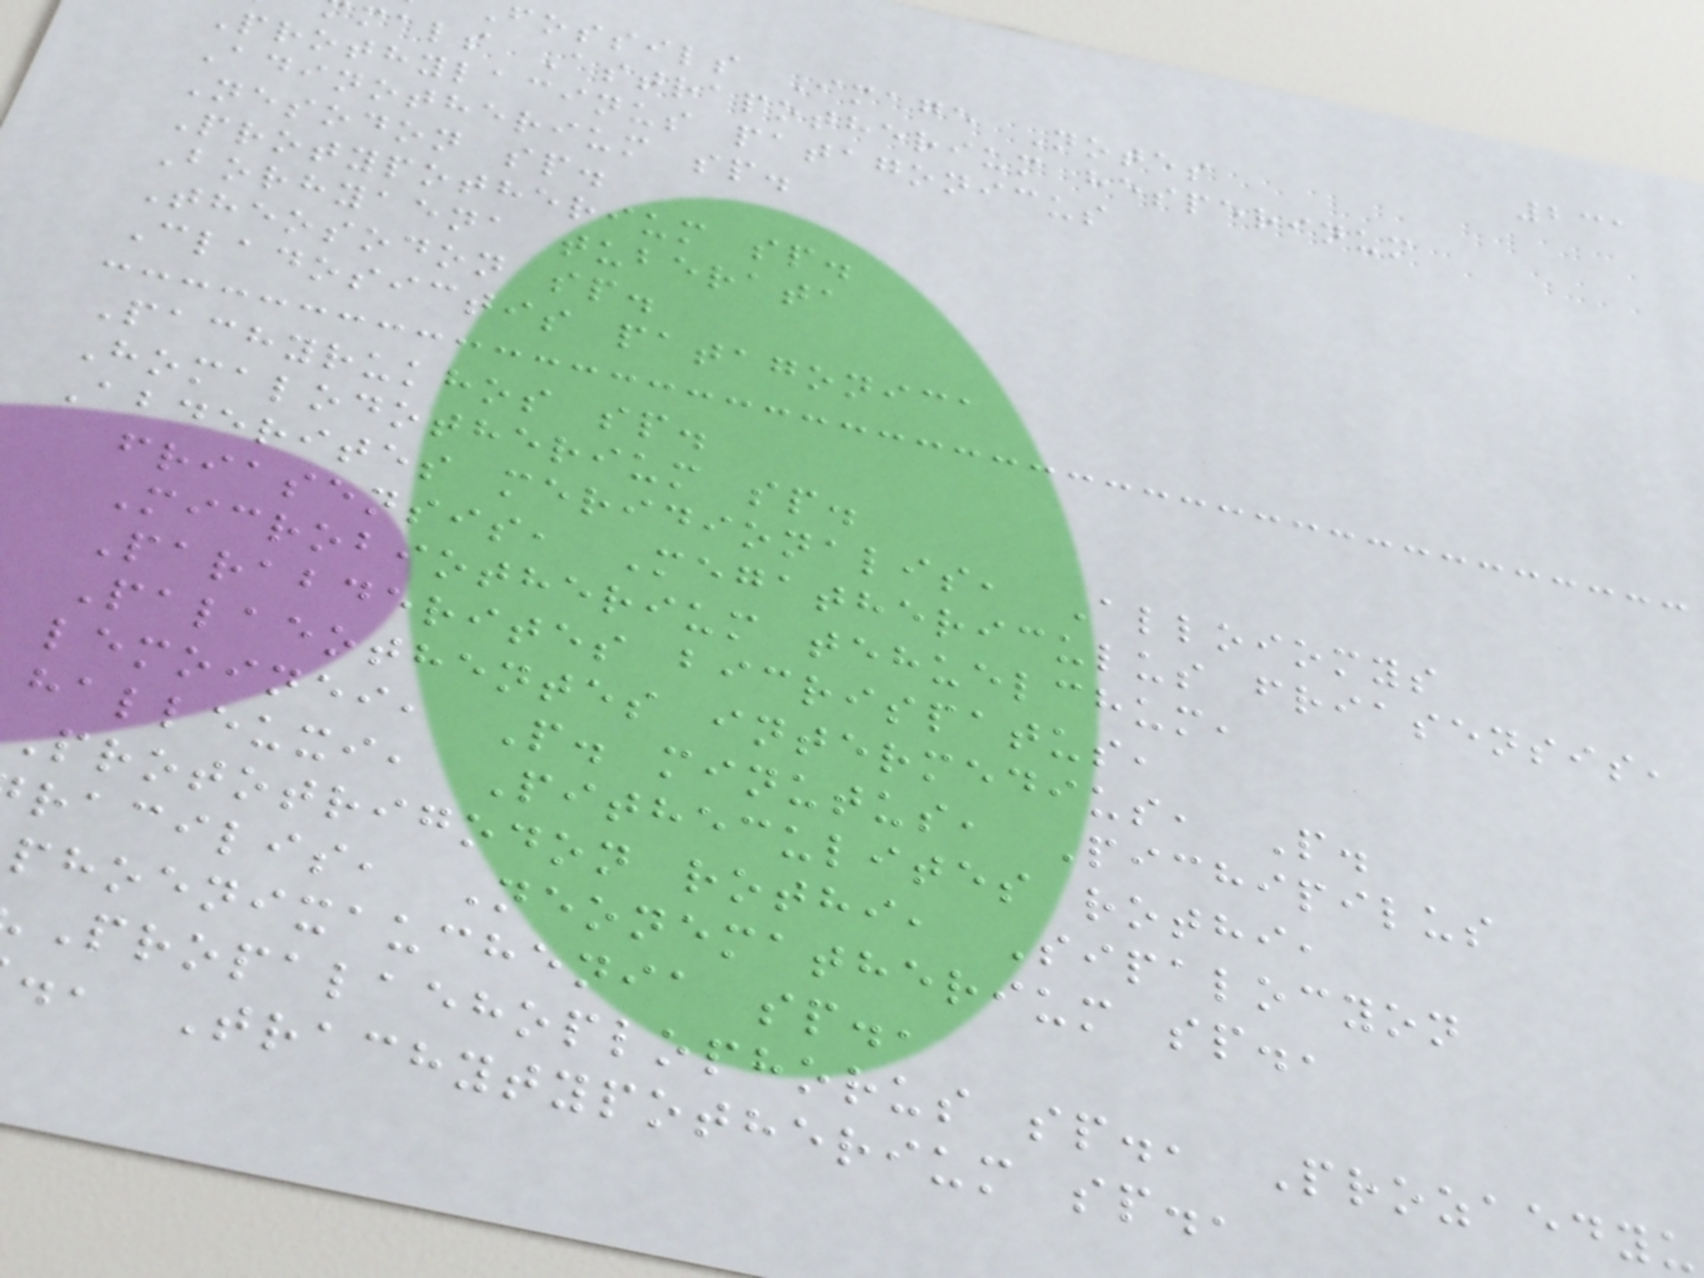231
fossils Image Notes
mals Astrapotherium hesperinum
Prothylacinus patagonicus
Adinotherium sp.
Nesodon sp.
Protypotherium sp.
Borhyaena tuberata
Theosodon sp.
Cladosictis patagonica
Pachyrukhos sp.
Homalodotherium sp.
Abderites meridionalis, Alloiomys
friasensis, Megathericulus friasensis,
Microbiotherium tehuelchum,
Parabderites bicrispatus,
Palaeothentes intermedius, P.
lemoinei, P. minutus, Pichipilus
halleuxi, Pitheculites rothi,
Prototrigodon rothi, Sipalocyon
racilis, Neonematherium sp.,
phoenixauchenia sp.,
Propalaehoplophorus sp., Prozaedyu
., Trachytypotherium sp.,
